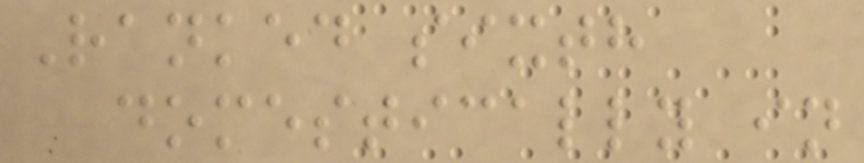Ranked sixth
domestically in
